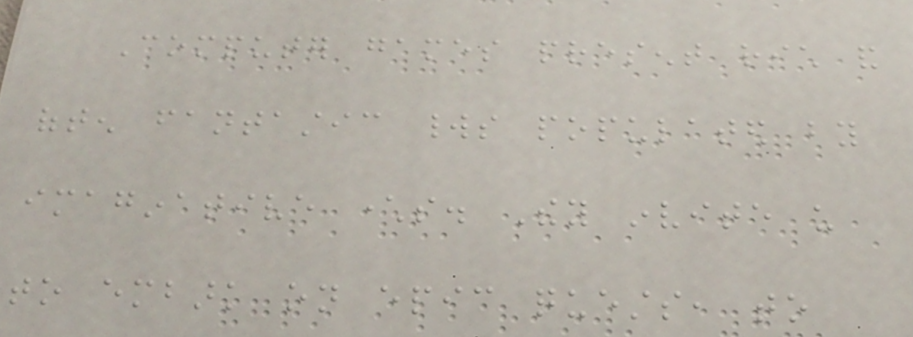Computer games present rich and
often fantastic worlds populated by
imaginative characters. They invite us
to embark on epic quests, to
